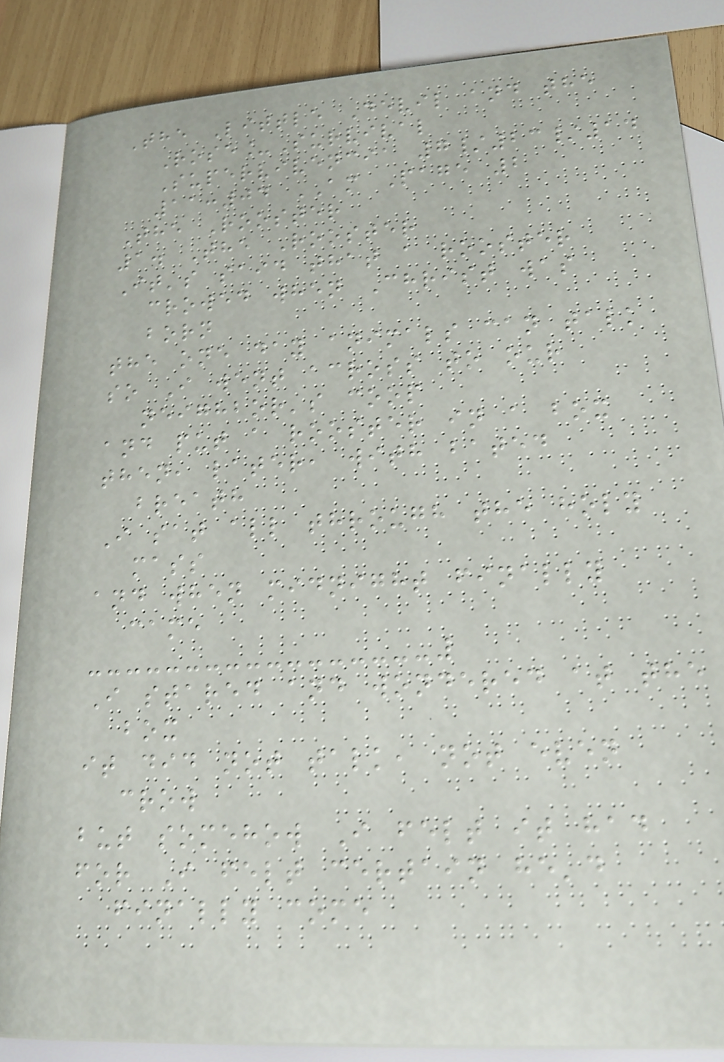The Little Devil and the
Rose_Survival
Supervivencia 7/23/14
11:04 AM Page 2
The Rooster
1. The Rooster
It's said that a rooster
crowed when Christ was
born
the one day animals can talk
so I went across to our
neighbor's coop
and put a rooster in a box
then, later, with bated
breath
I sat all through the holy
mass
and when midnight finally
came
I stared and wondered at the
box
it did not talk, not even
crow
but somehow I felt it had
for I felt certain he'd
finally come
